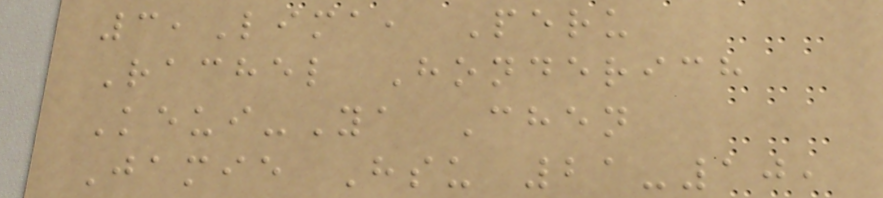3,Lima, Peru
Rachel Honderich
Keui-Ya Chen
Jamie Hsu 21-10,
